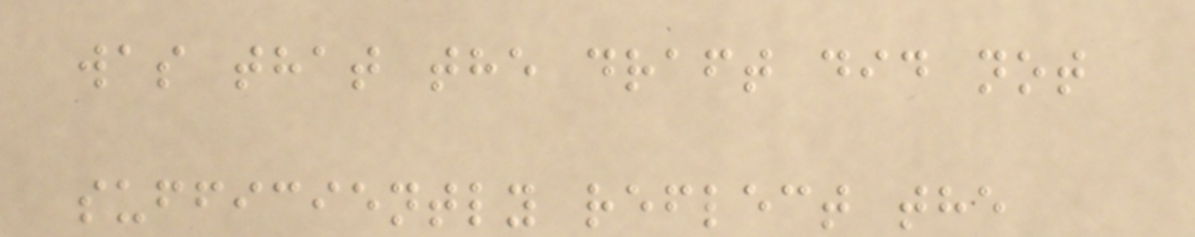was that the draft did not
sufficiently reflect the
